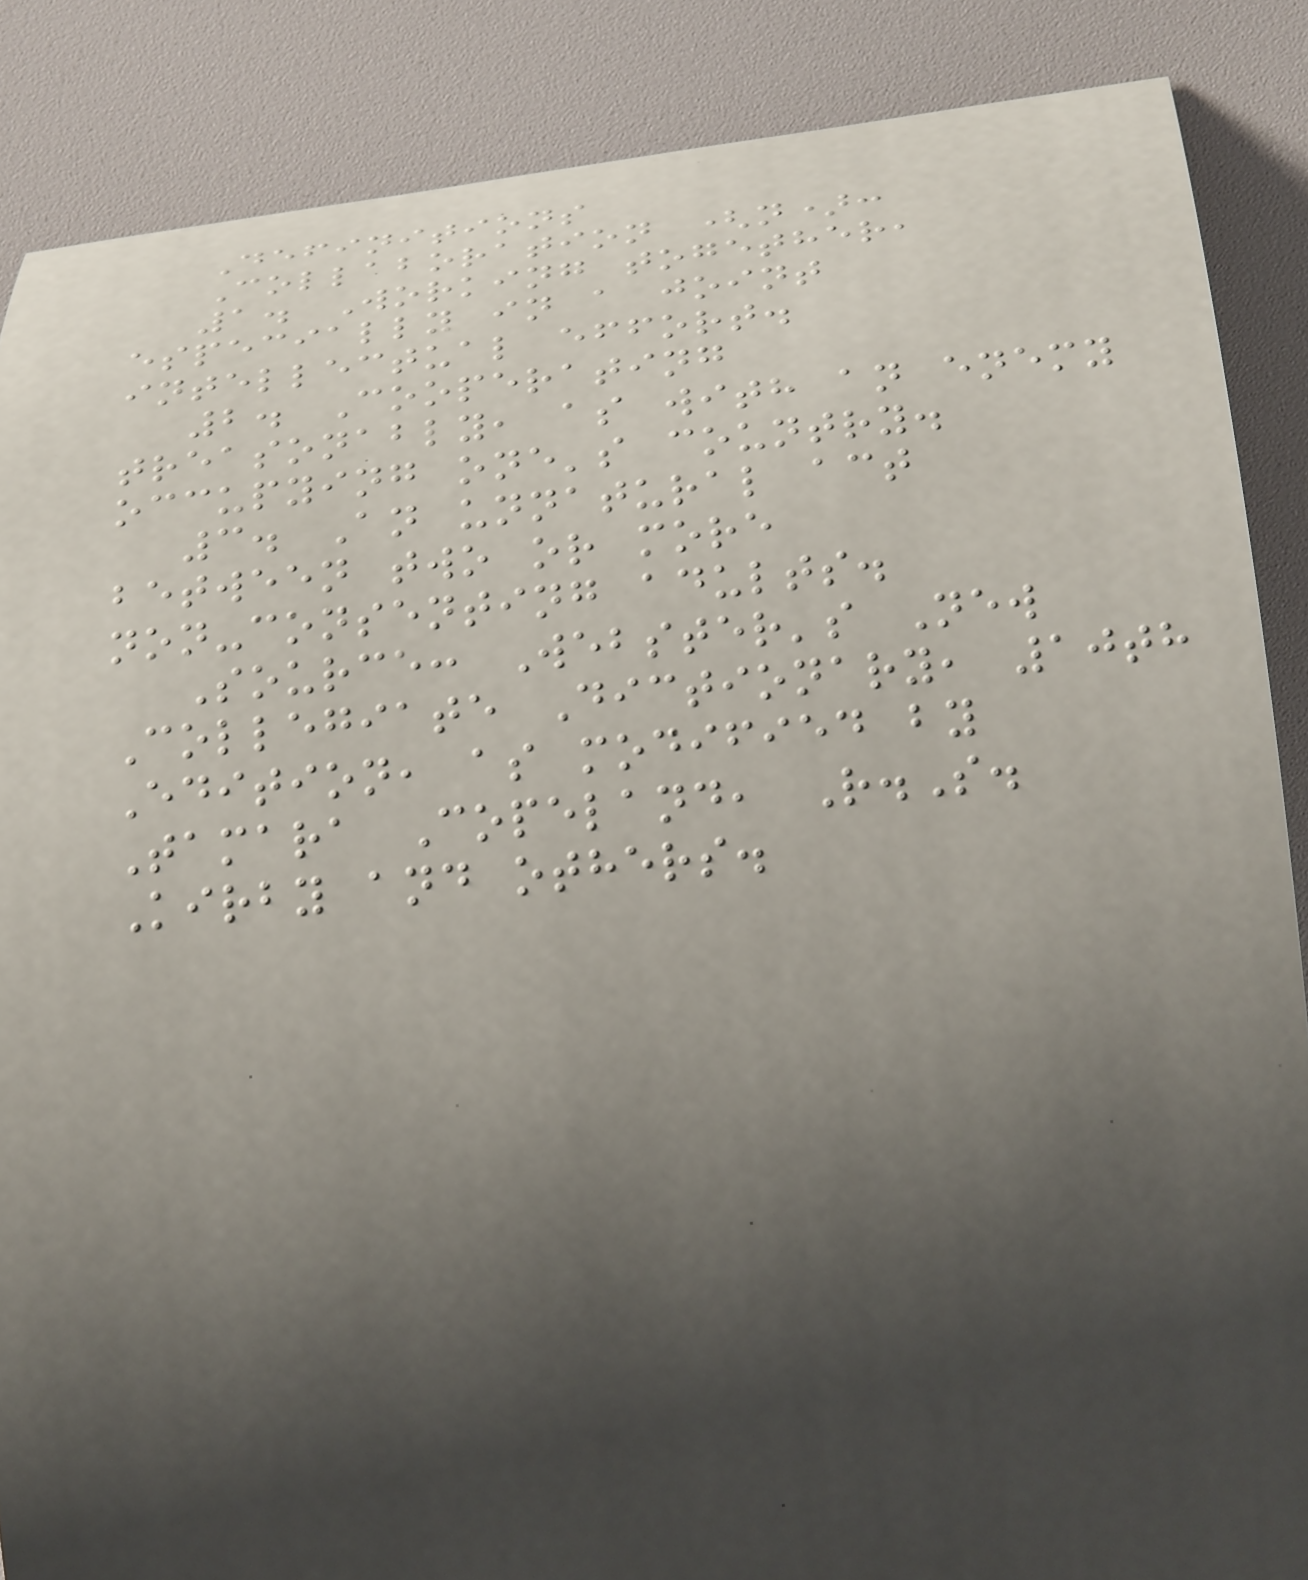Definitions
Collaboration (n):
1. Working together,
especially in a joint
intellectual effort.
2. Cooperating
treasonably, as with an enemy
occupying one's country.
3. An unnatural act
between two or more
non-consenting adults.
Source: Webster's New
Collegiate Dictionary, 10th
Edition, as modified by
Tamara Copeland, R.S.
Kirby and others.
